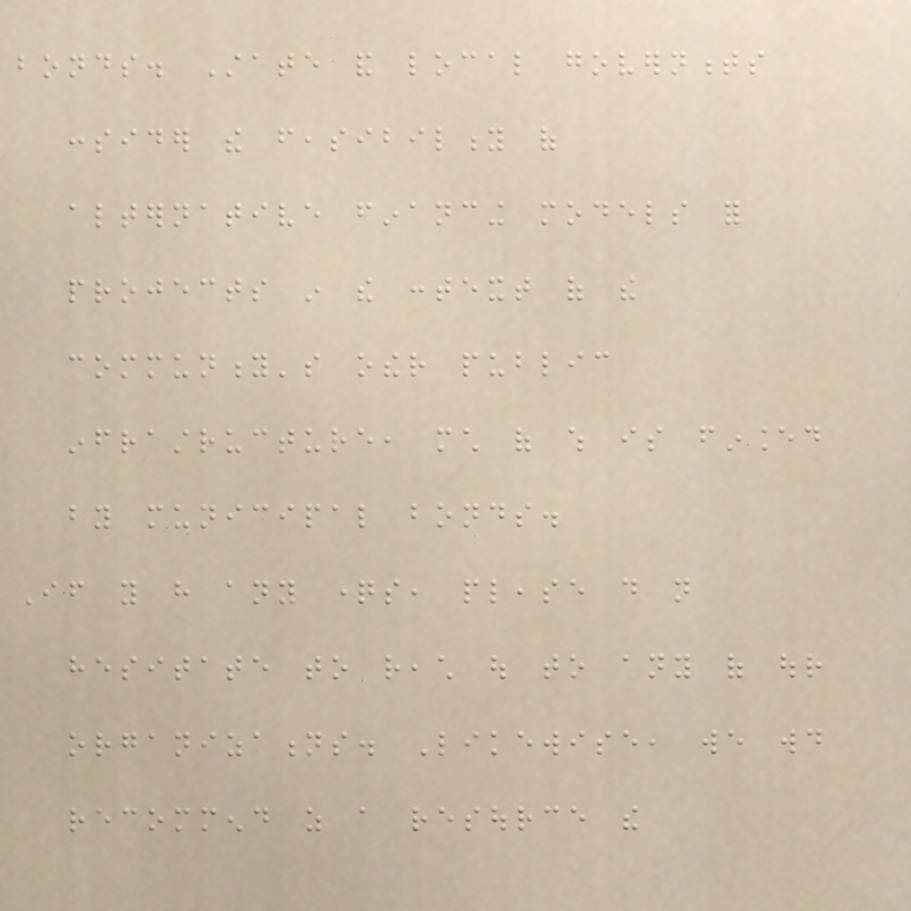bonds. State and local governments
consider the feasibility of
alternative financing models for
projects in the context of the
community's other public
infrastructure, much of which is financed
by municipal bonds.
If you have any questions, please do not
hesitate to reach out to any of our
organizations. Likewise, we would
recommend as a resource the
